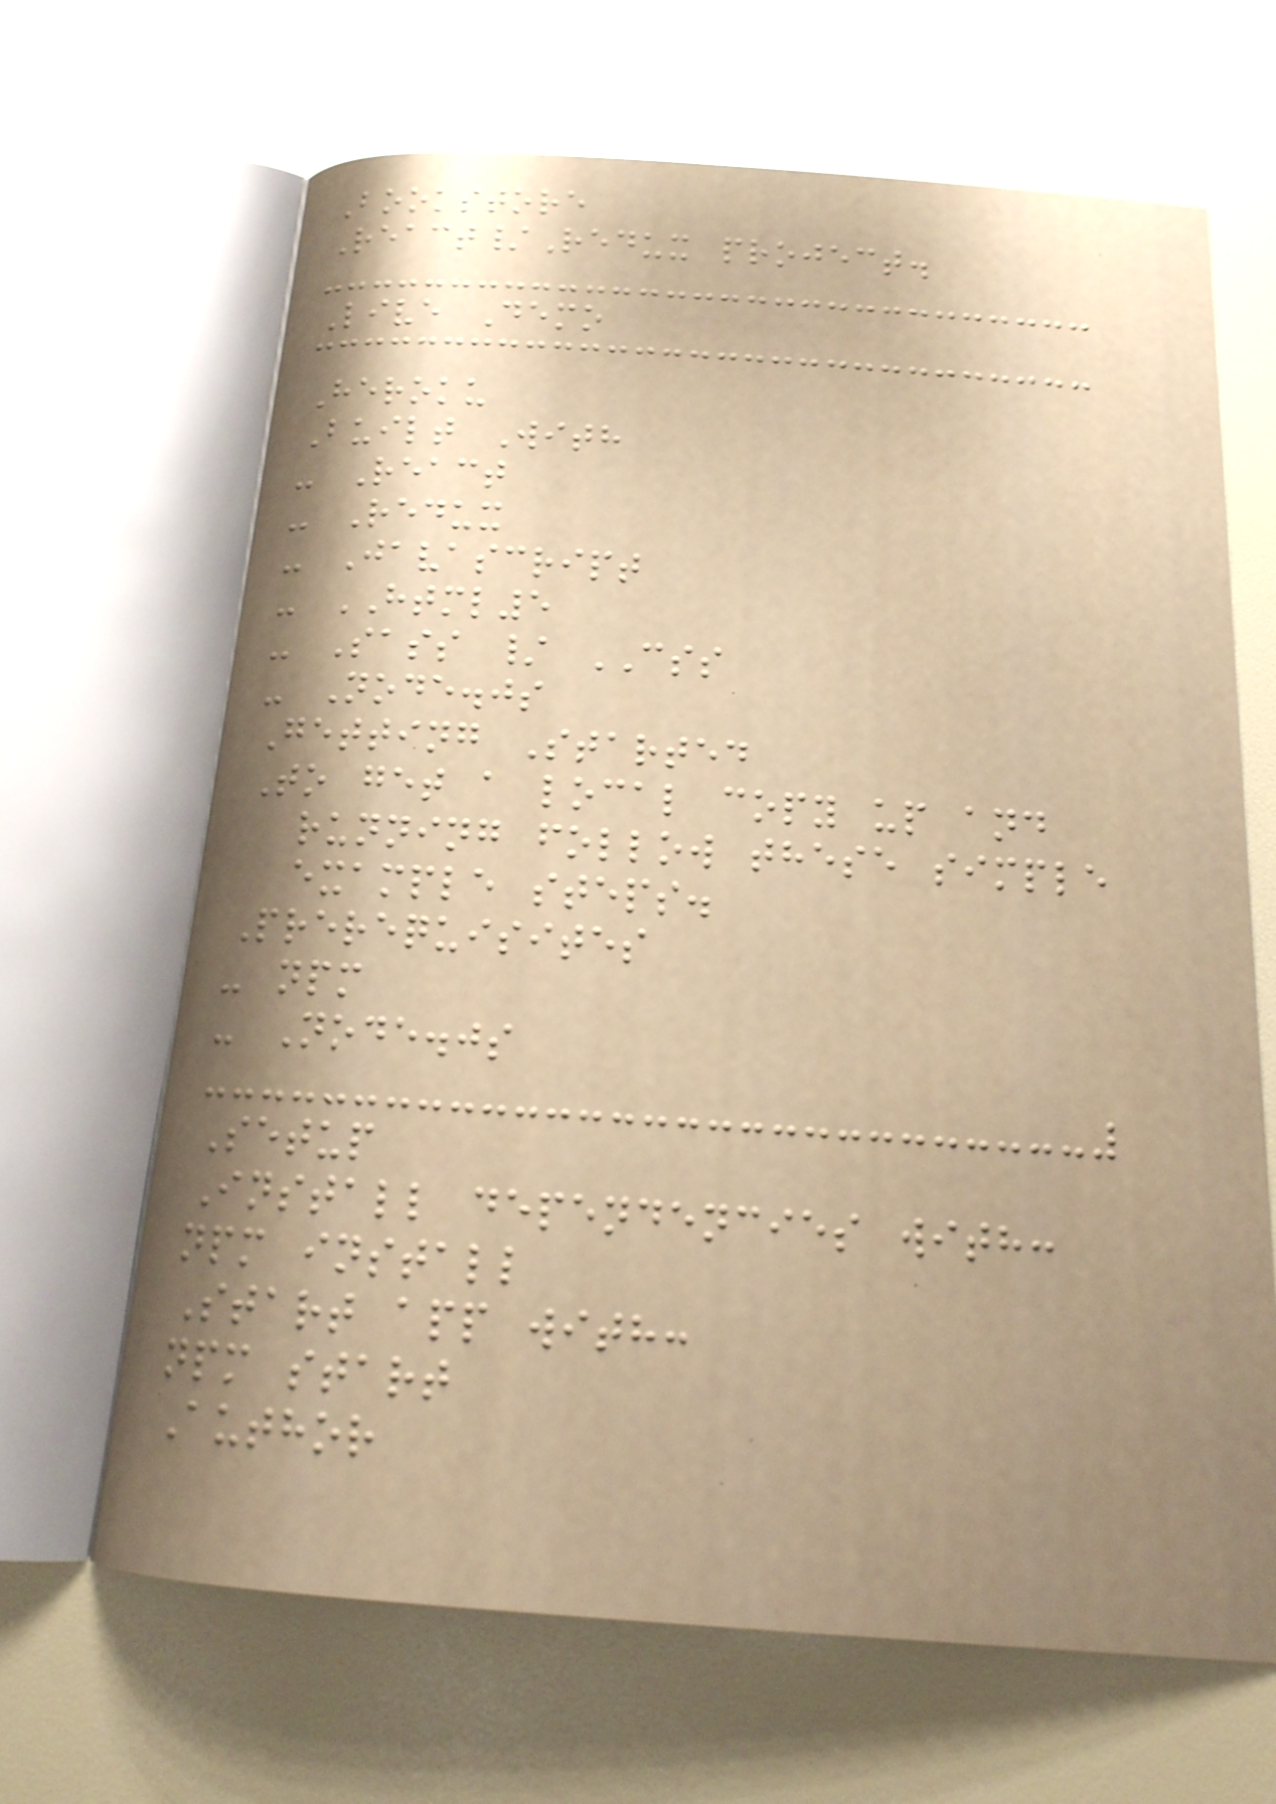Bookstore
React/Redux project.
Live Demo
Heroku
Built With
- React
- Redux
- Javascript
- HTML5
- Sass / CSS
- Node.js
Getting Started
To get a local copy up and
running follow these simple
example steps.
Prerequisites
- npm
- Node.js
Setup
Install dependencies with:
npm install
Start app with:
npm start
Author
